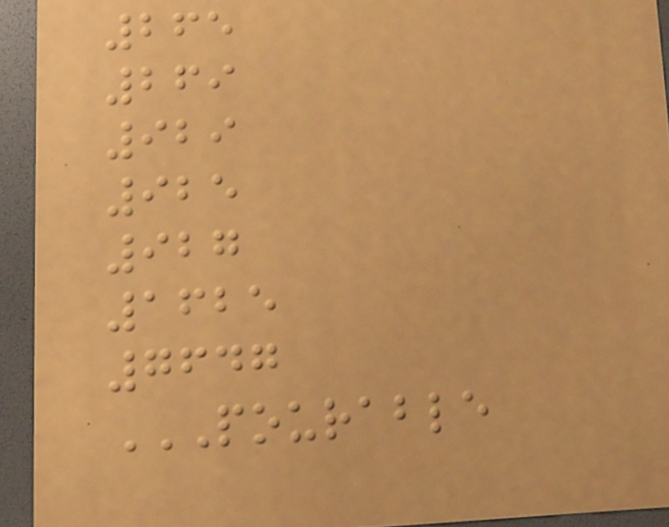265
269
929
925
927
1625
7647
POURABLE
